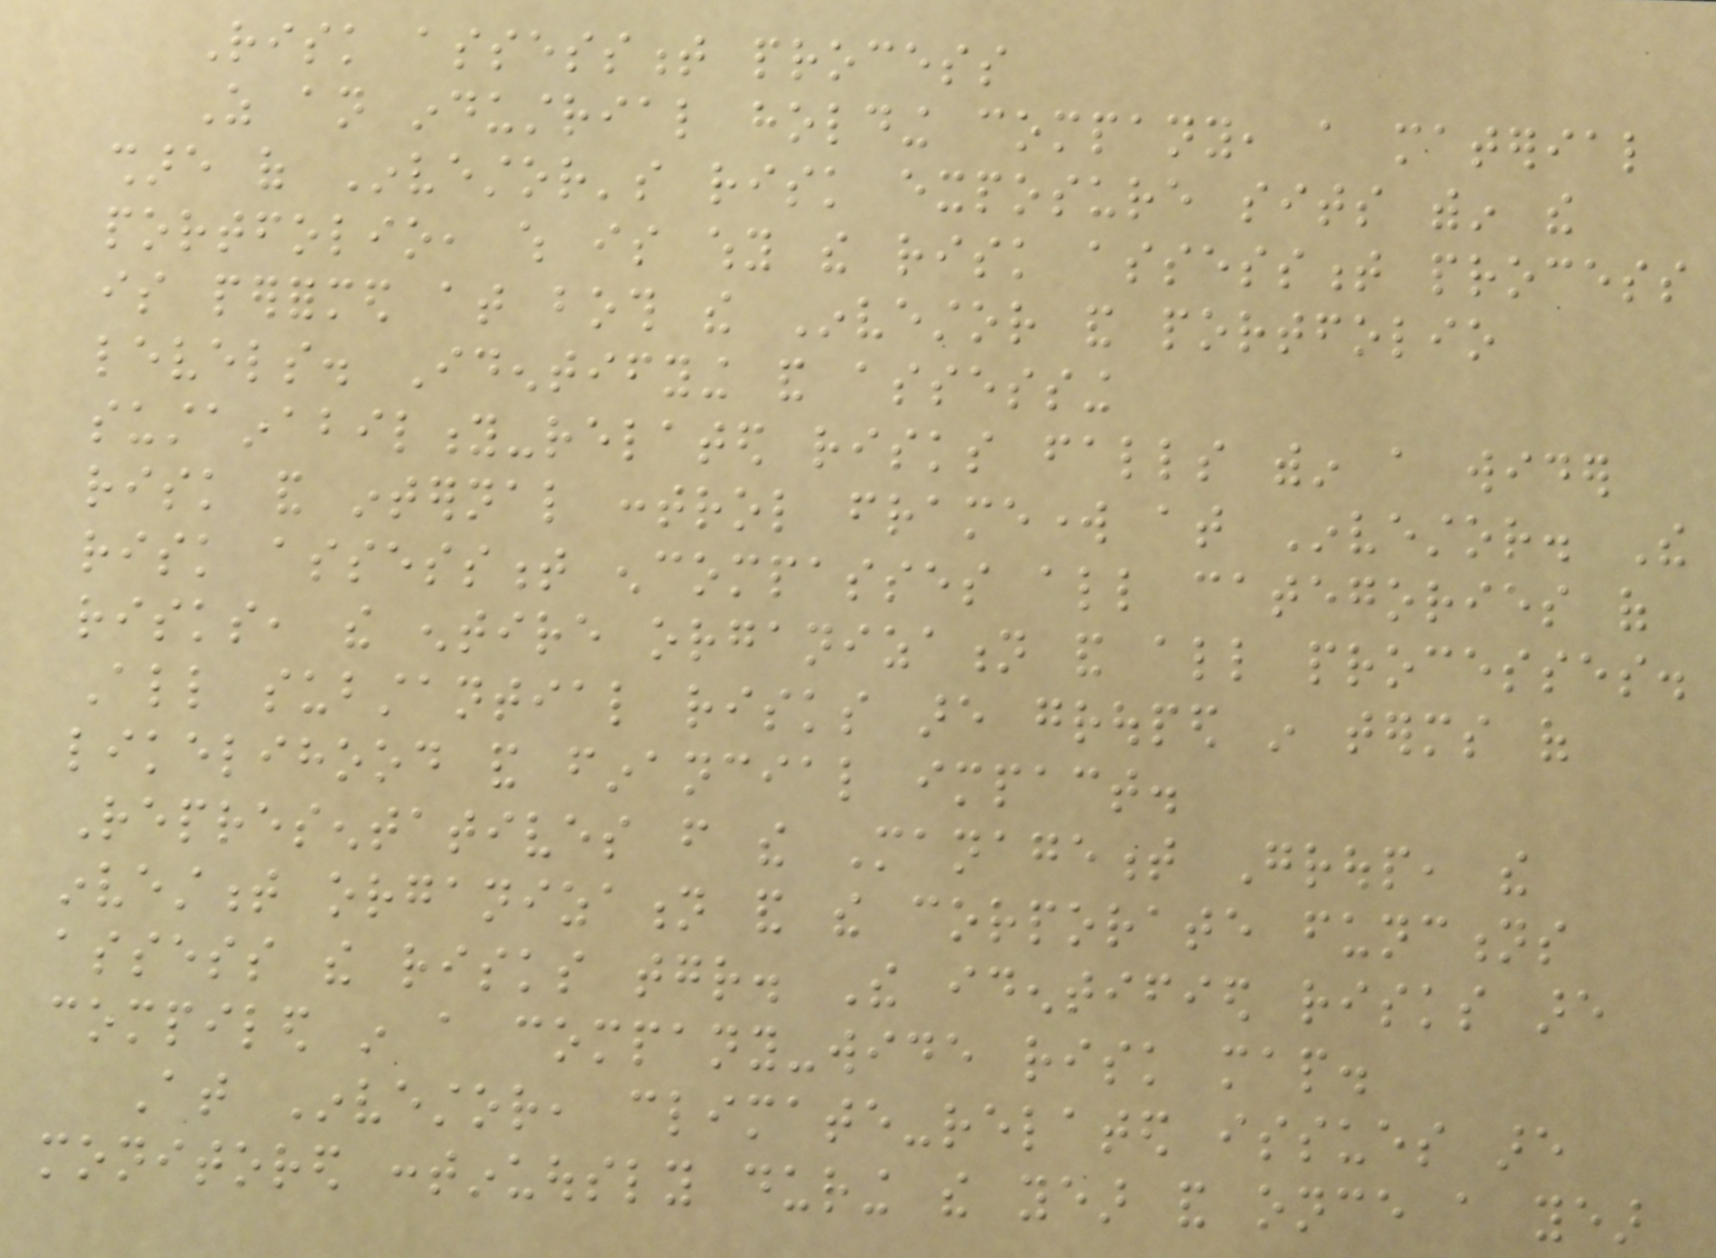Risk assessment process
As an industrial holding company, a material
share of Investor's risk exposure sits within the
portfolio, which is why the risk assessment process
is performed at both the Investor and portfolio
levels. Identifying and assessing
sustainability-related risks falls within a wider
risk and internal control framework at Investor. The
risk assessment encompasses all categories of
risks, the entire organization and all processes.
All substantial risks are grouped in terms of
likelihood and financial impact.
Representatives from the Management Group, the
investment organization and the corporate functions
assess the risks together. The identified risks are
compiled in a company-wide risk map.
At Investor, climate-related issues are
monitored continuously during the year and once a year
